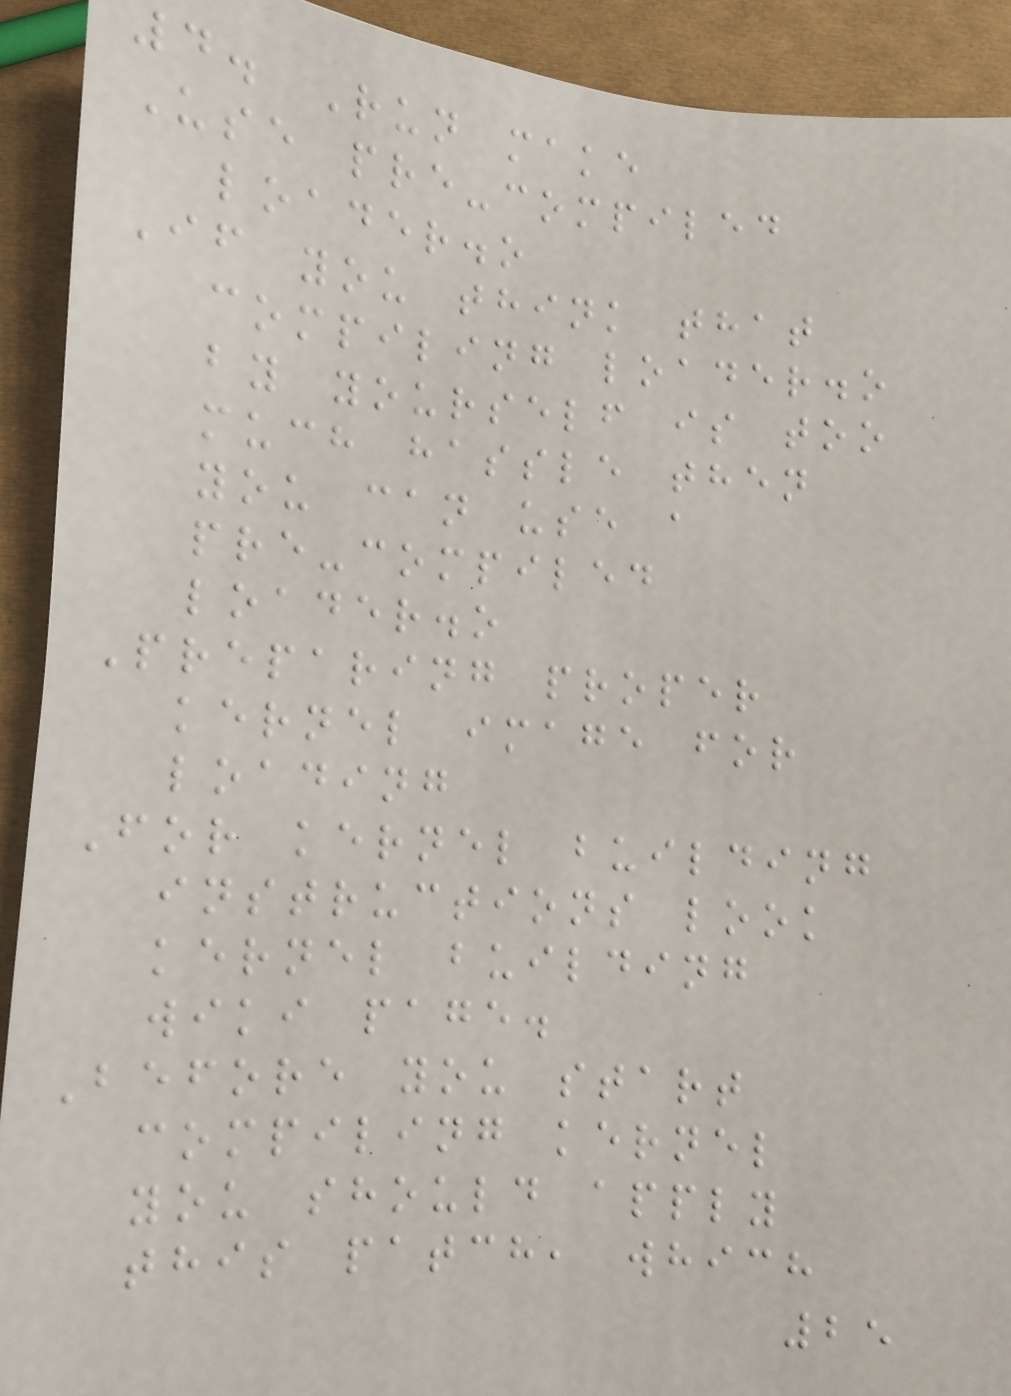4. Run make
Use pre-compiled
loader.o
If you think that
compiling loader.o
by yourself is too
much hassle then
you can use a
pre-compiled
loader.o
Preparing proper
kernel image for
loading
For kernel building
instructions look
kernel building
wiki page.
Before you start
compiling kernel
you should apply
this patch, which
25
